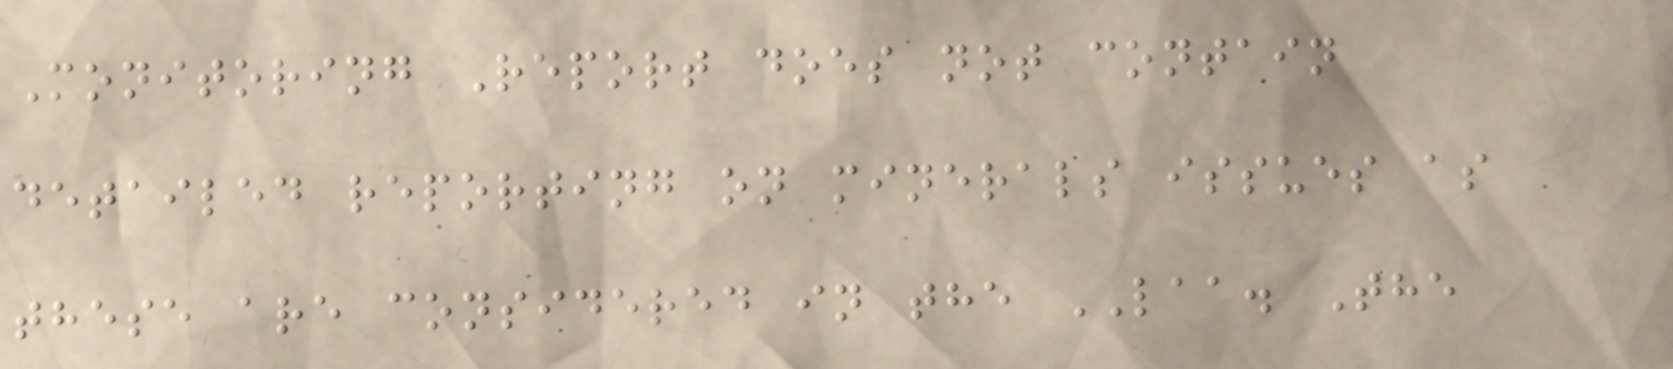Monitoring Report does not contain
detailed reporting on minerals issues as
these are considered in the LAA. The
